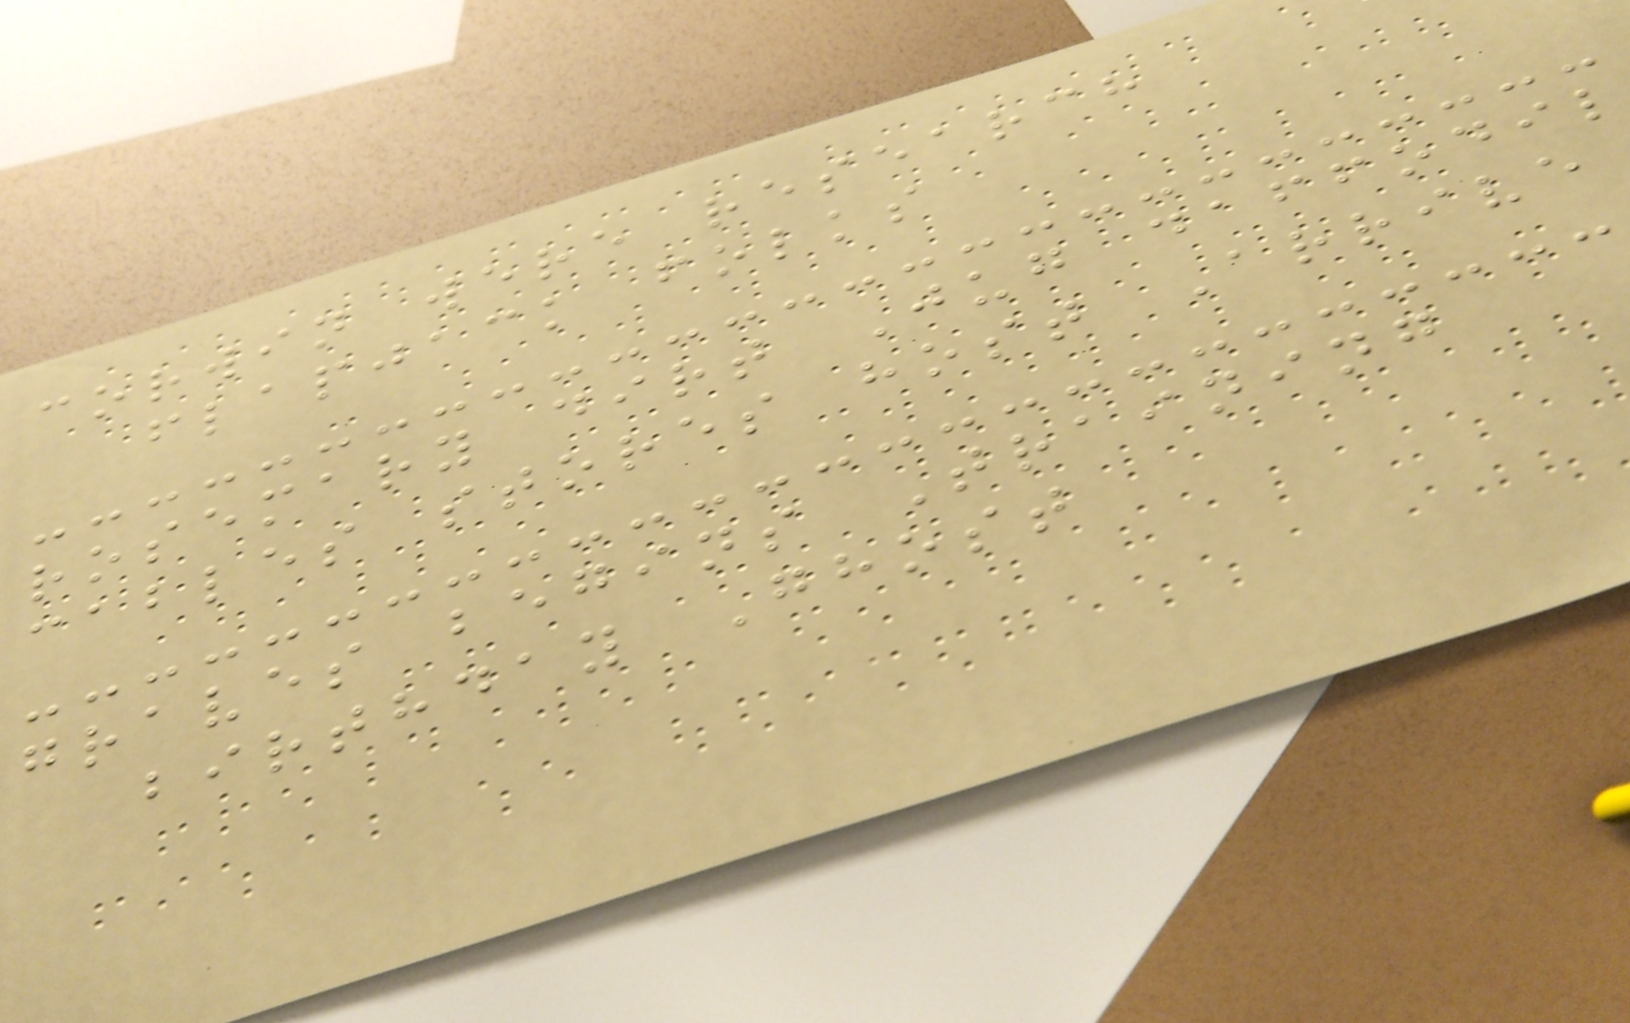corwin were research
flapjack folks
rosemary dirt Jug daffodil
cables stores host Arrive
graves begins Training
birthday Ghost
